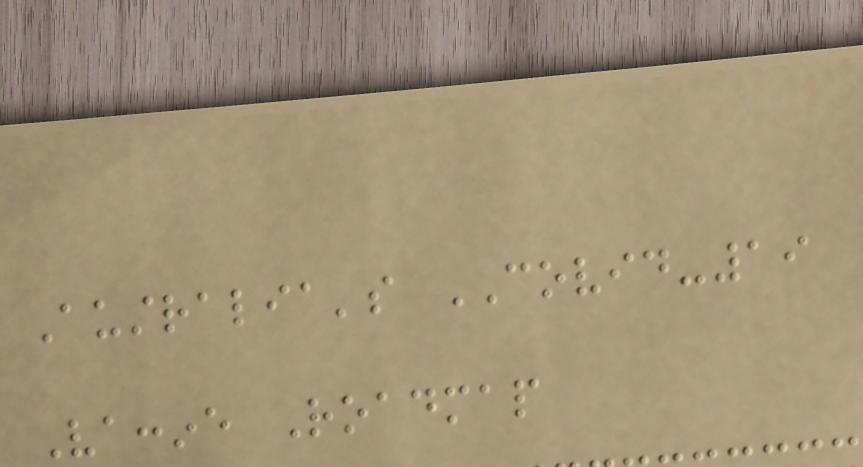Australia's COVID-19
Vaccine Roadmap
